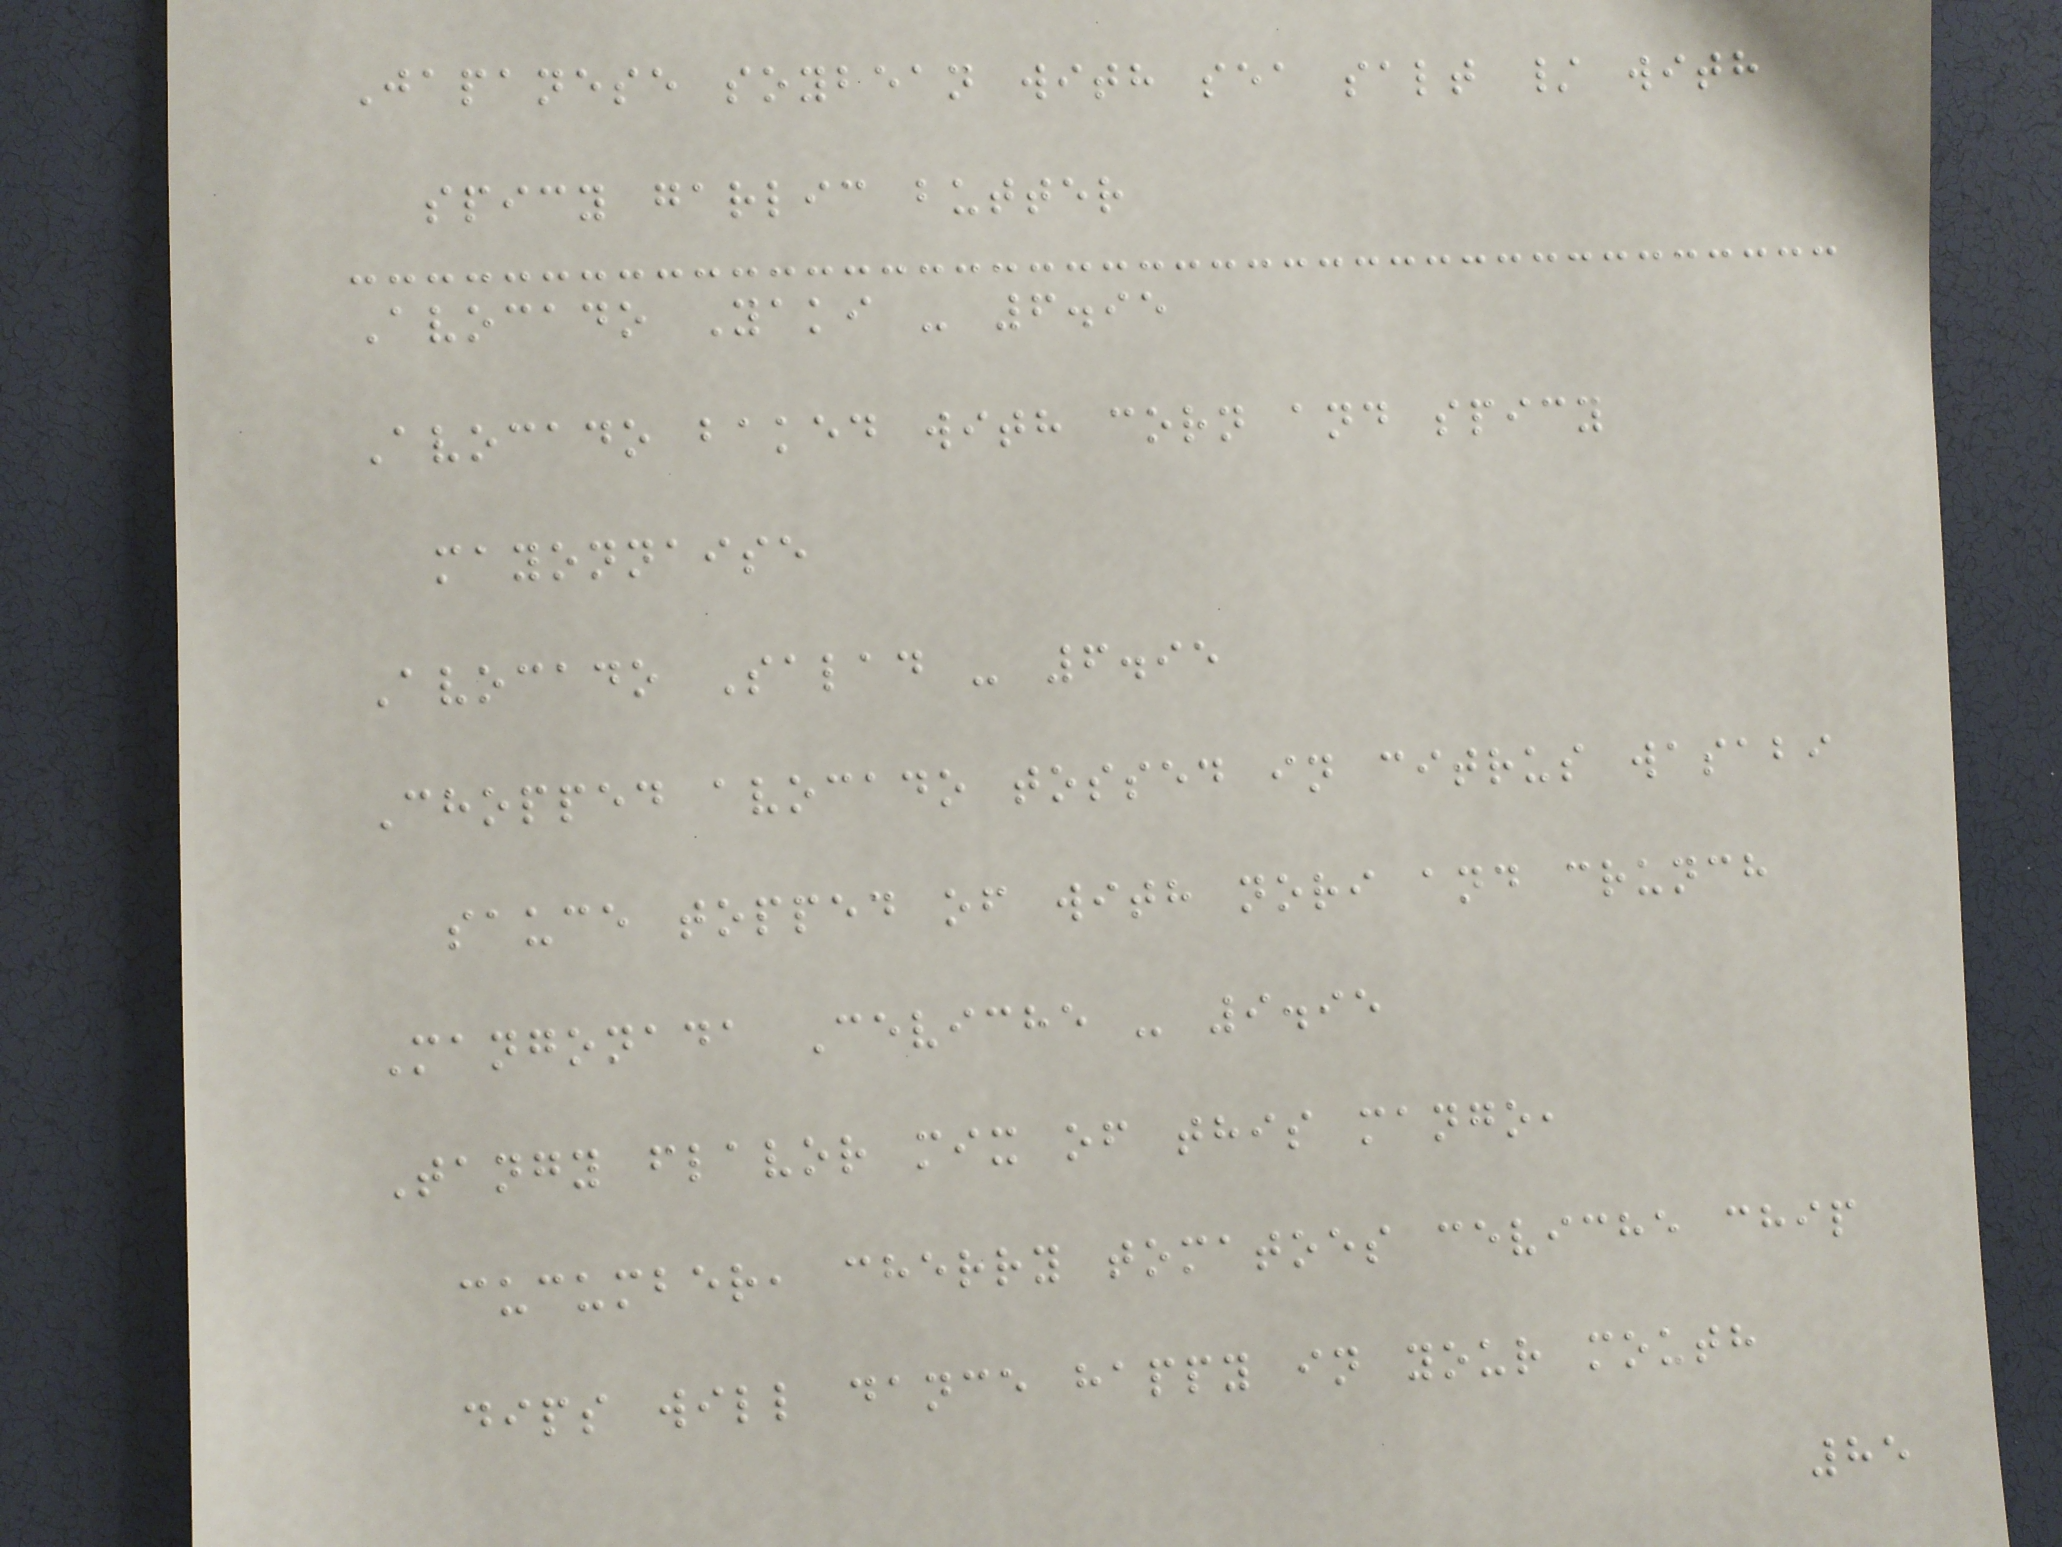Japanese soybean with sea salt / with
spicy garlic butter
Avocado Yaki - 6.95
Avocado baked with corn and spicy
mayonnaise
Avocado Salad - 6.95
Chopped avocado tossed in citrus wasabi
sauce topped of with nori and crunch
Mangonada Ceviche - 9.95
Tangy flavor mix of this mango,
cucumber, cherry tomatoes ceviche chip
dips will dance happy in your mouth
85
